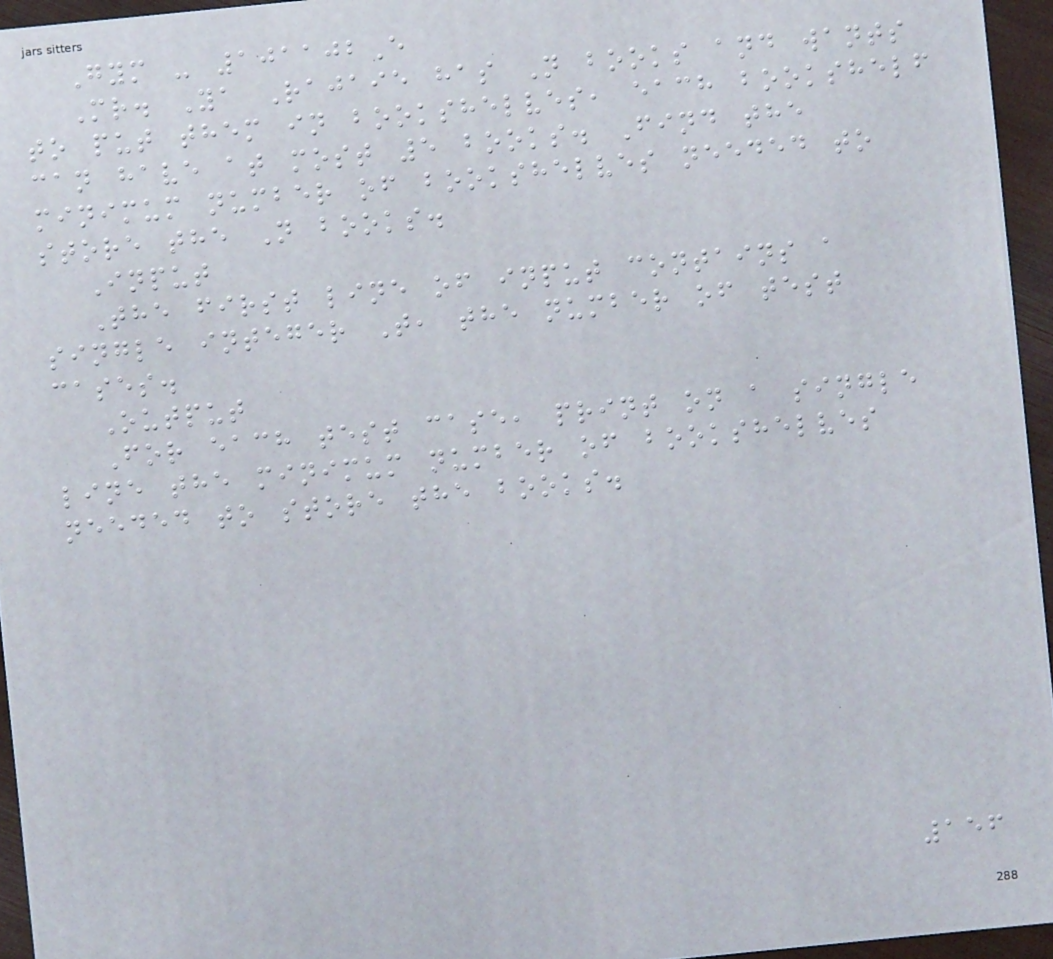Gym - 101102E
Mr. Ya Rajaie has N books and wants
to put them in bookshelves, each bookshelf
can have at most 5 books. Find the
minimum number of bookshelves needed to
store the N books.
Input
The first line of input contains a
single integer T, the number of test
cases.
Output
For each test case, print on a single
line the minimum number of bookshelves
needed to store the books.
156
